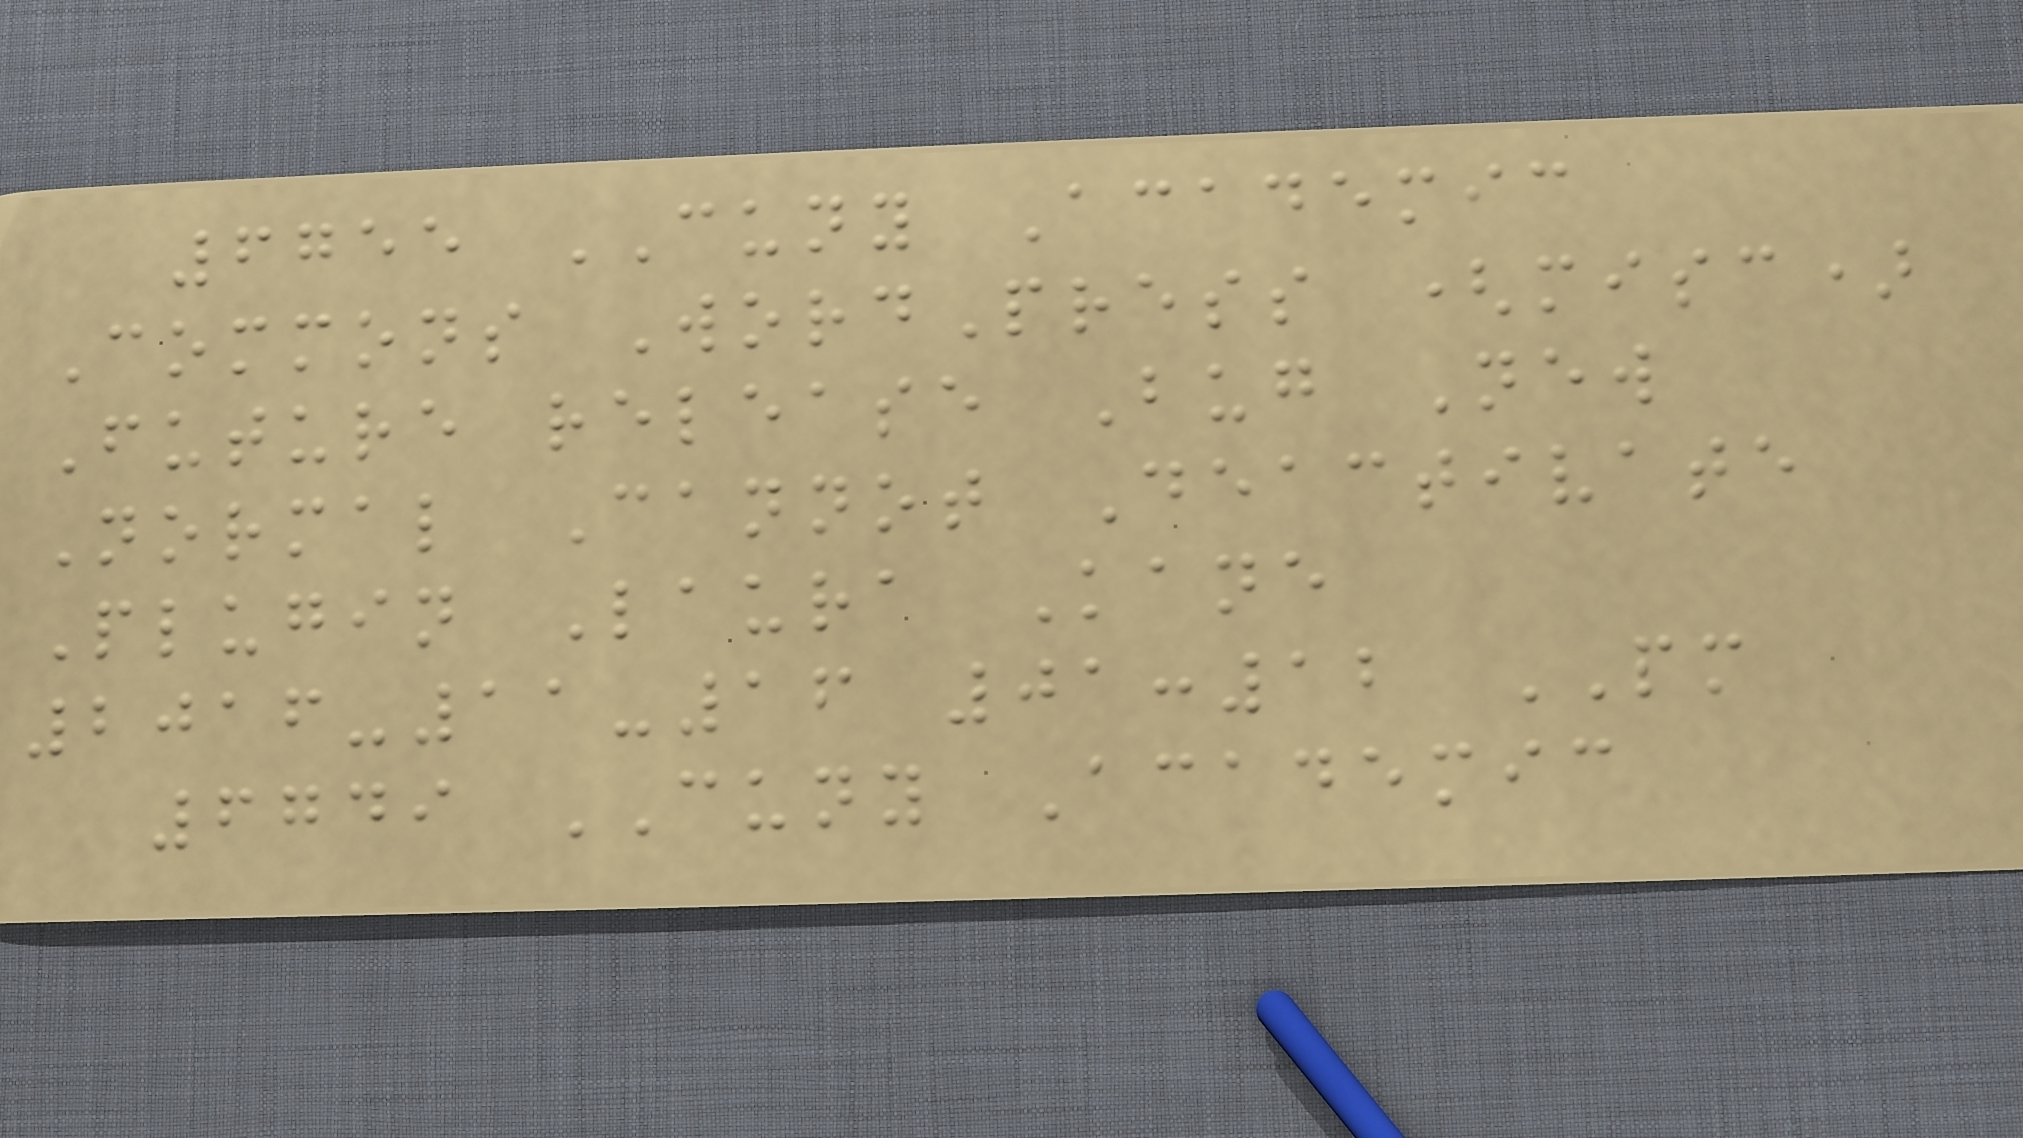6755 CUNY Academic
Commons WordPress (misc)
Future release Bug New
Normal Cannot Deactivate
Plugin Laura Kane
2016-11-16 01:12 PM
6749 CUNY Academic
